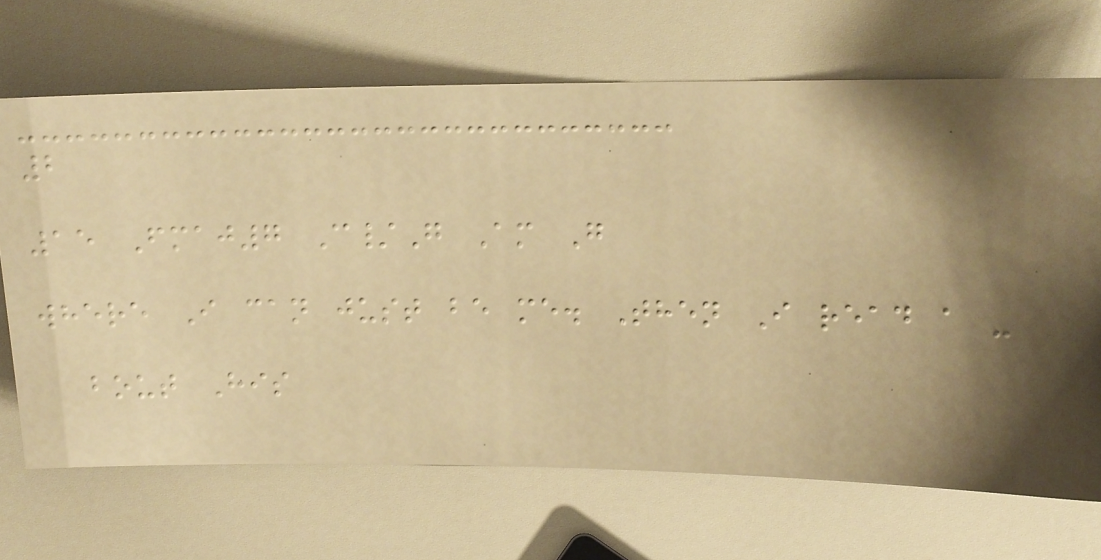2
15 Fmaj7 C/G Am G
where I can just be me. Then I read a -
bout His
